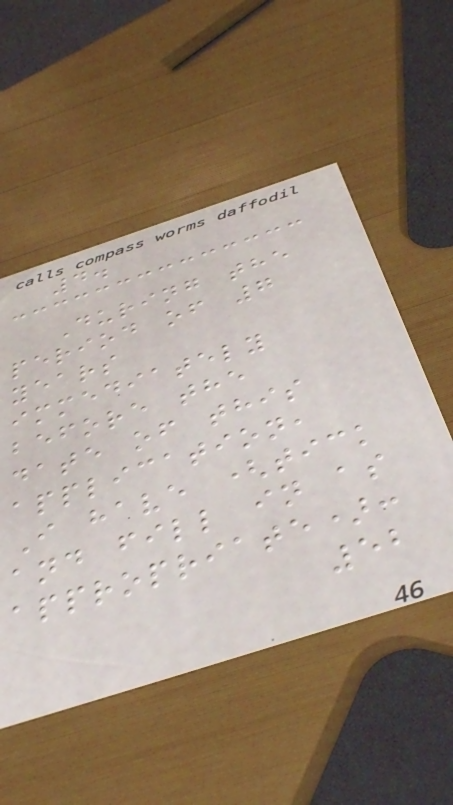4.
During the
period of 7
years
immediately
before the
date of this
application,
I have (tick
and fill in as
appropriate):
52
